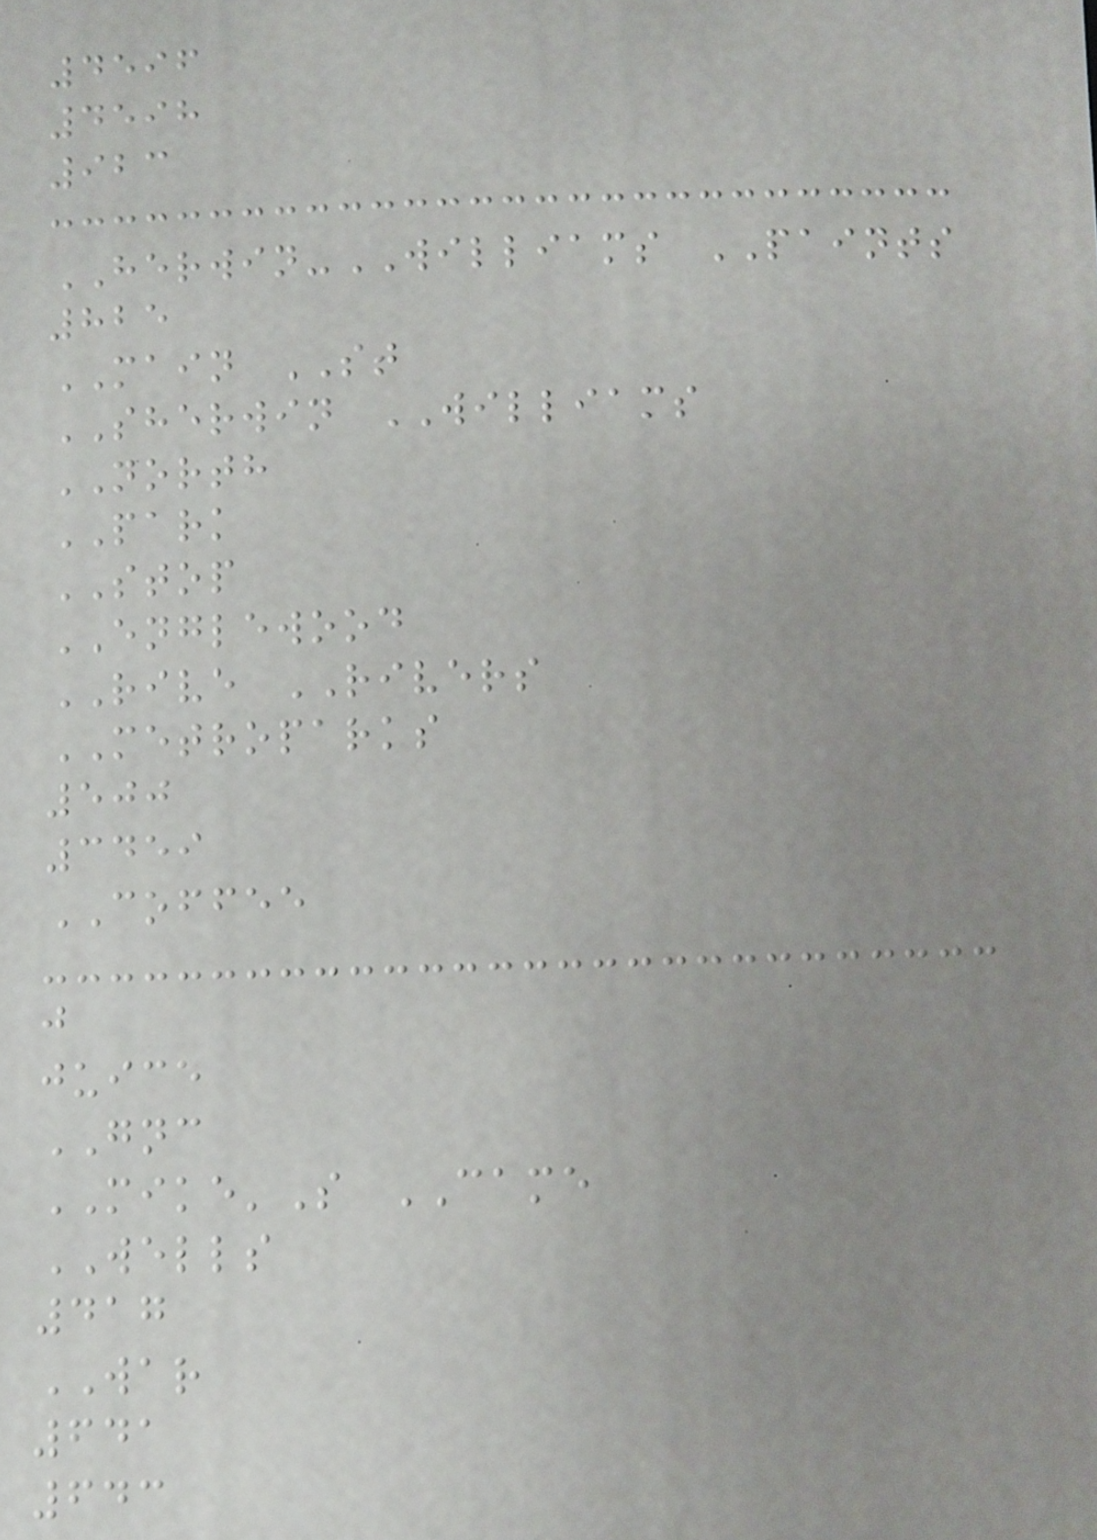4596
4598
923
HERWIN-WILLIAMS PAINTS
825
MAIN ST
SHERWIN WILLIAMS
NORTH
PARK
STOP
ENGLEWOOD
RIVE RIVERS
METROPARKS
500
3459
COFFEE
j
juice
GNC
MIKE'S CAME
WELLS
417
WAR
641
643
